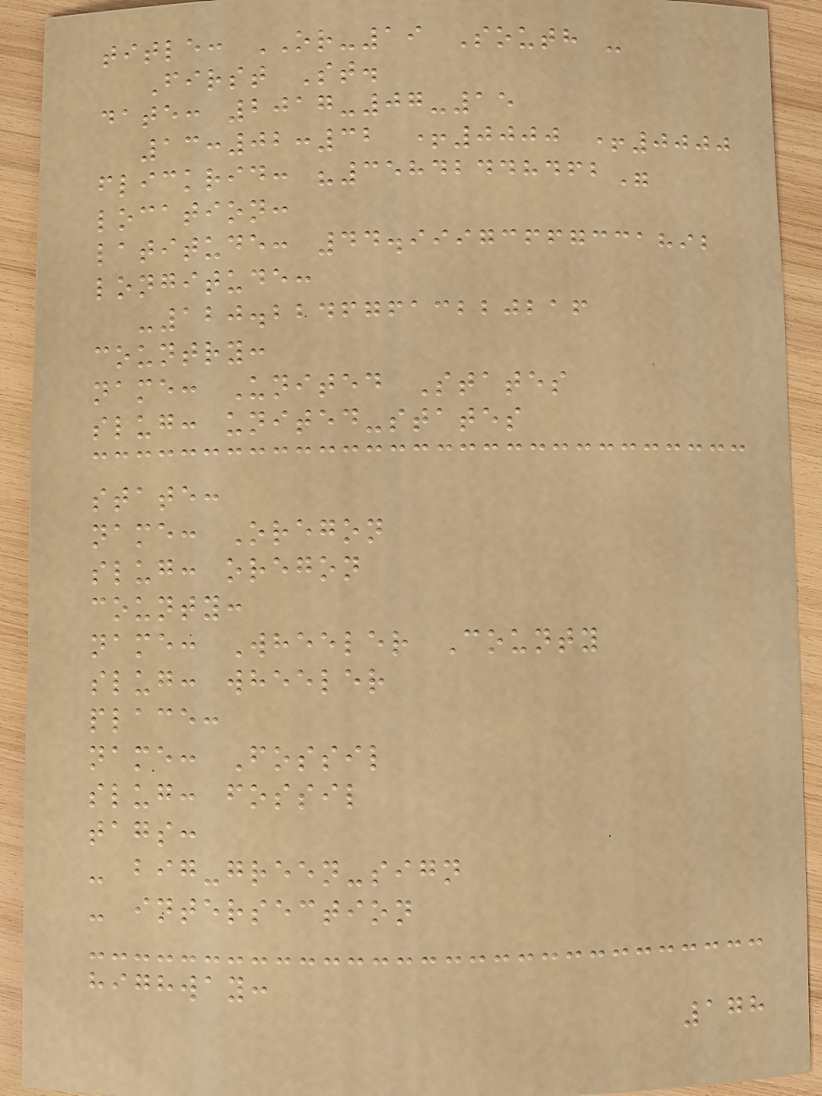title: OR-19 South -
First St.
date: 2017-07-15
13:02:32 +0000 +0000
flickrid: "35842448462"
location:
latitude: 44.99973667331892
longitude:
-120.22467613220216
country:
name: United States
slug: united-states
state:
name: Oregon
slug: oregon
county:
name: Wheeler County
slug: wheeler
place:
name: Fossil
slug: fossil
tags:
- big-green-sign
- intersection
highway:
178
